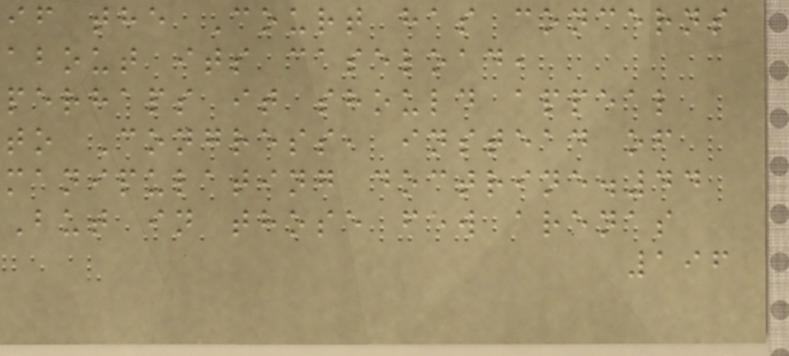if the Court has concerns
about its caseload,
perhaps it should appeal
to Congress, instead of
manipulating doctrine.44
But in those few arenas
196
